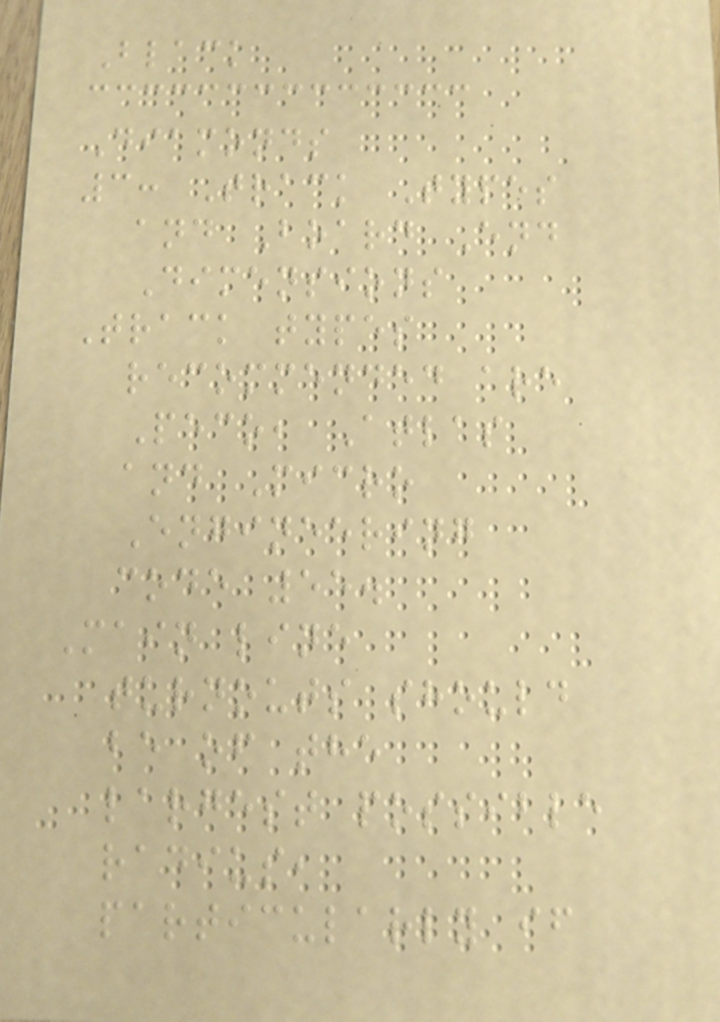Black
Diamonds
3: Track Types
and Board End
Dimensions
Track types
recommended are
Peco, Atlas
and Micro
Engineering
code 55.
Main line
turnouts should
be of the
largest possible
radius,
particularly if
